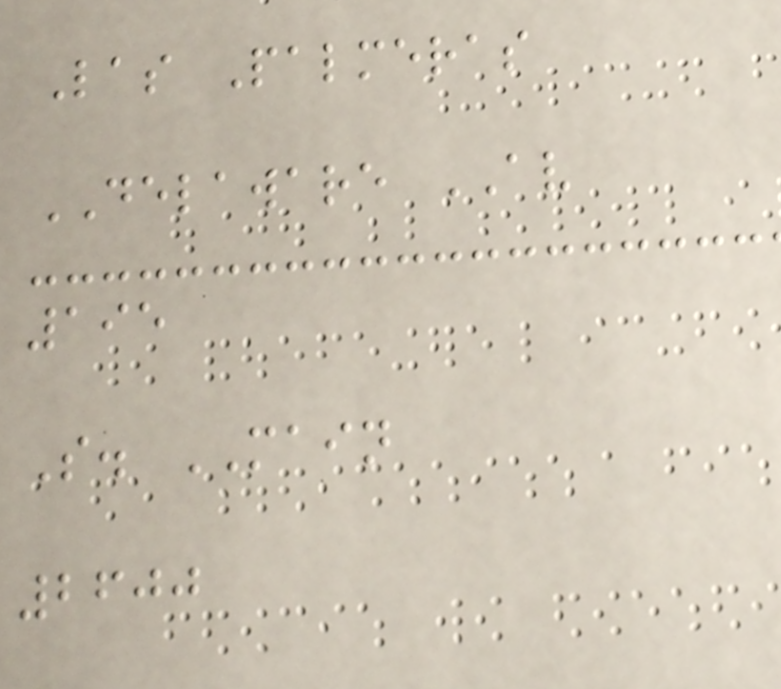Las Palmeras
DELAWARE AV
195
S. MAIN
2600
